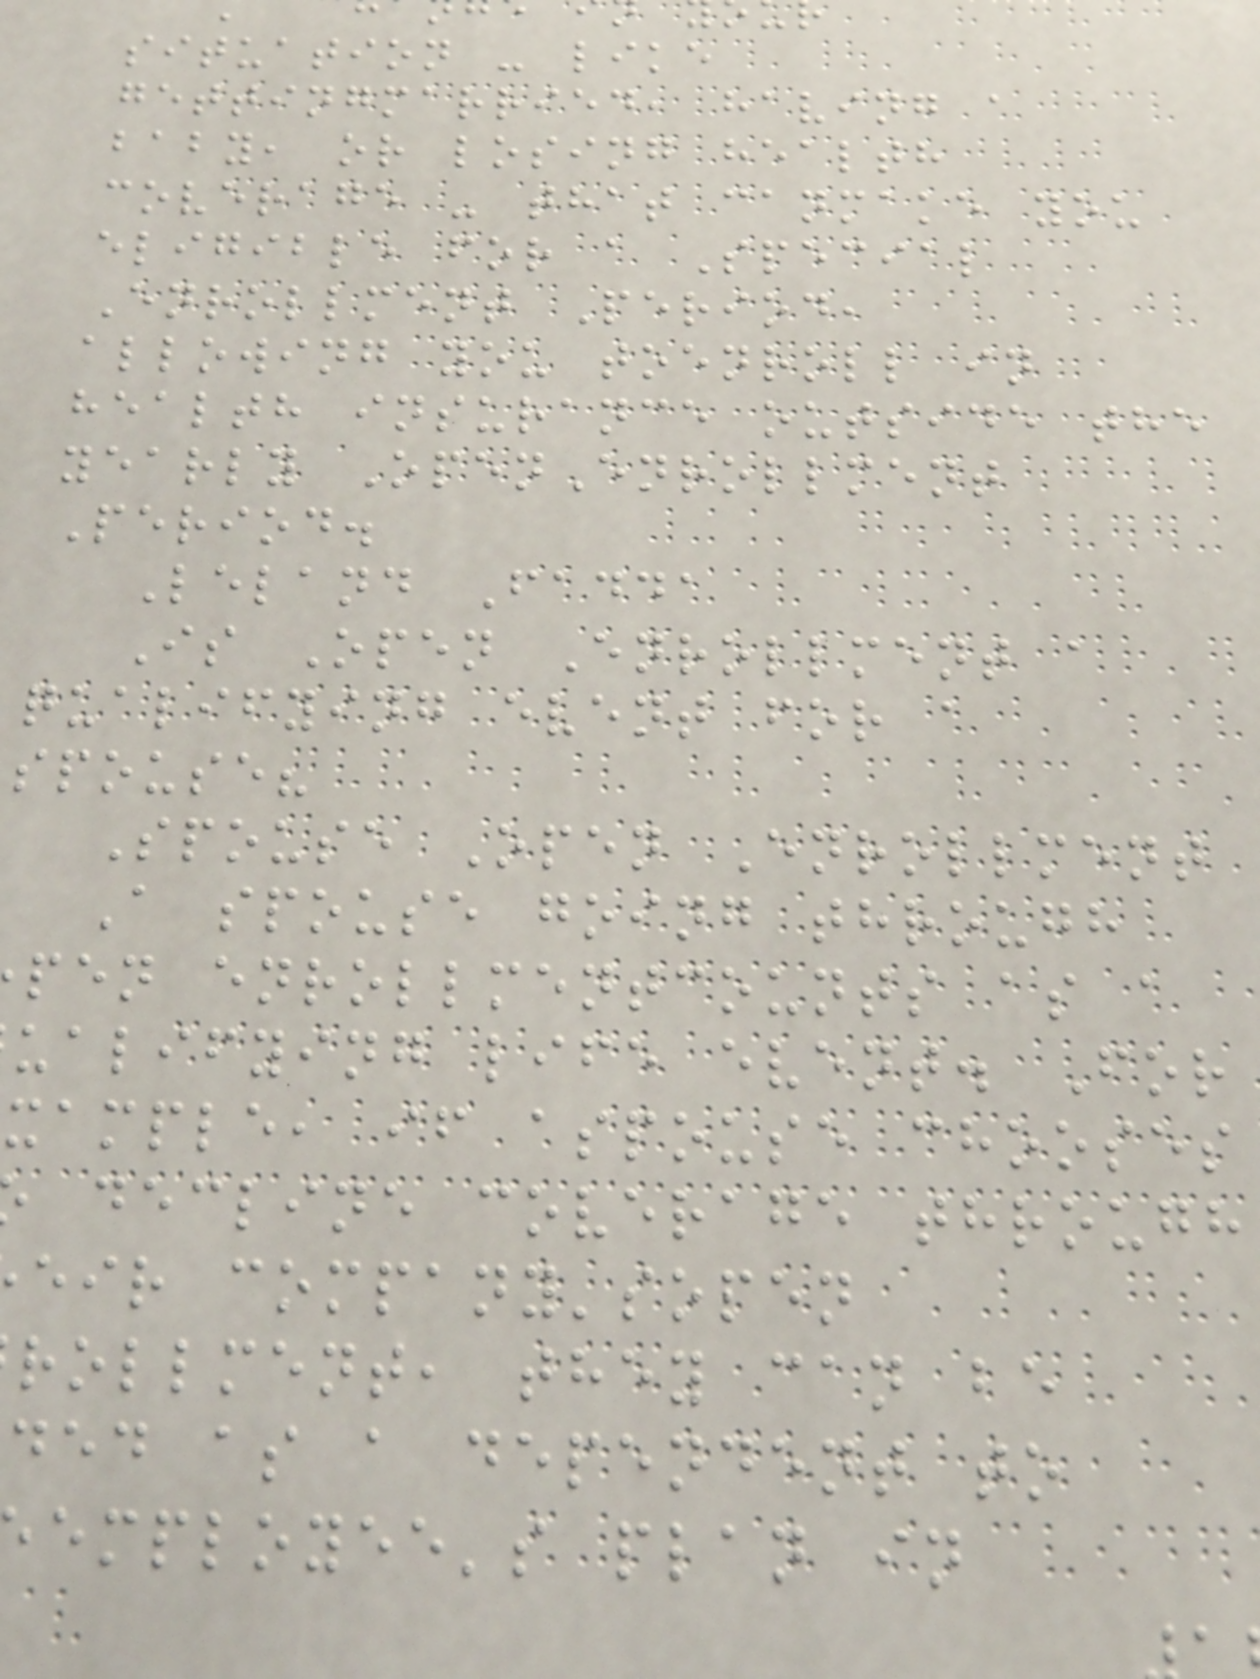situation - like
gettingmarried, having a
baby, or losing health
coverage - that canmake you
eligible for a Special
Enrollment Period,
allowing you toenroll in
health insurance outside the
yearly OpenEnrollment
Period.
Leland Fadda
Is Open Enrollment a
qualifying event for a
spouse?
Spouse Open Enrollment
A spouse going through
pen enrollmentcounts as a
ualifying life event. For
xample, if aspouse chooses
decline coverage through
eir company'sopen
rollment, they can be
ded as a dependent to
employee's plan in
